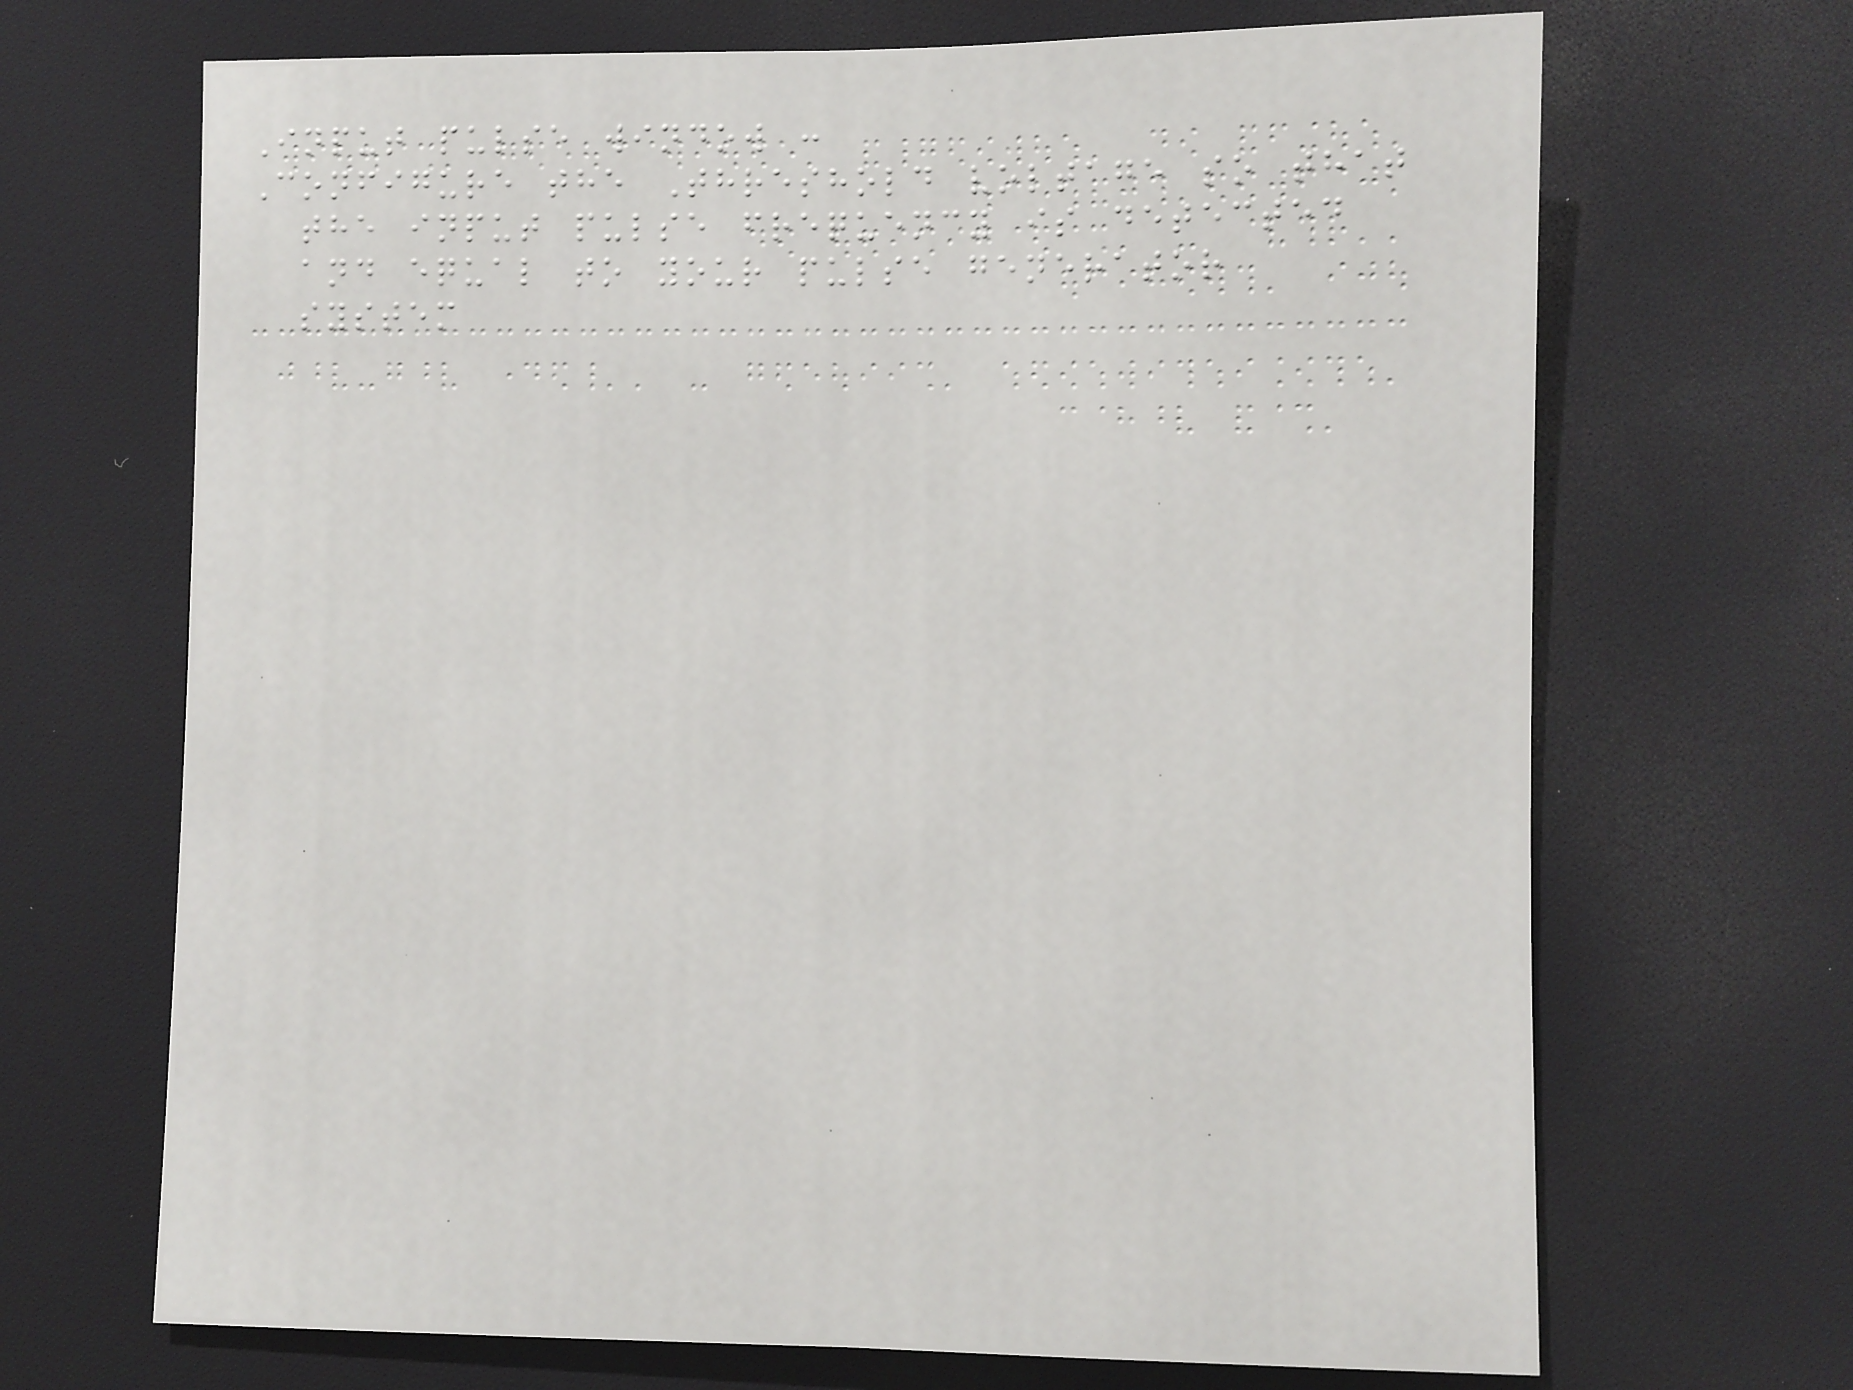Input pulse window :
Configure the Threshold voltage so that
the input pulse frequency is detected
and equal to your pulse generator
system
